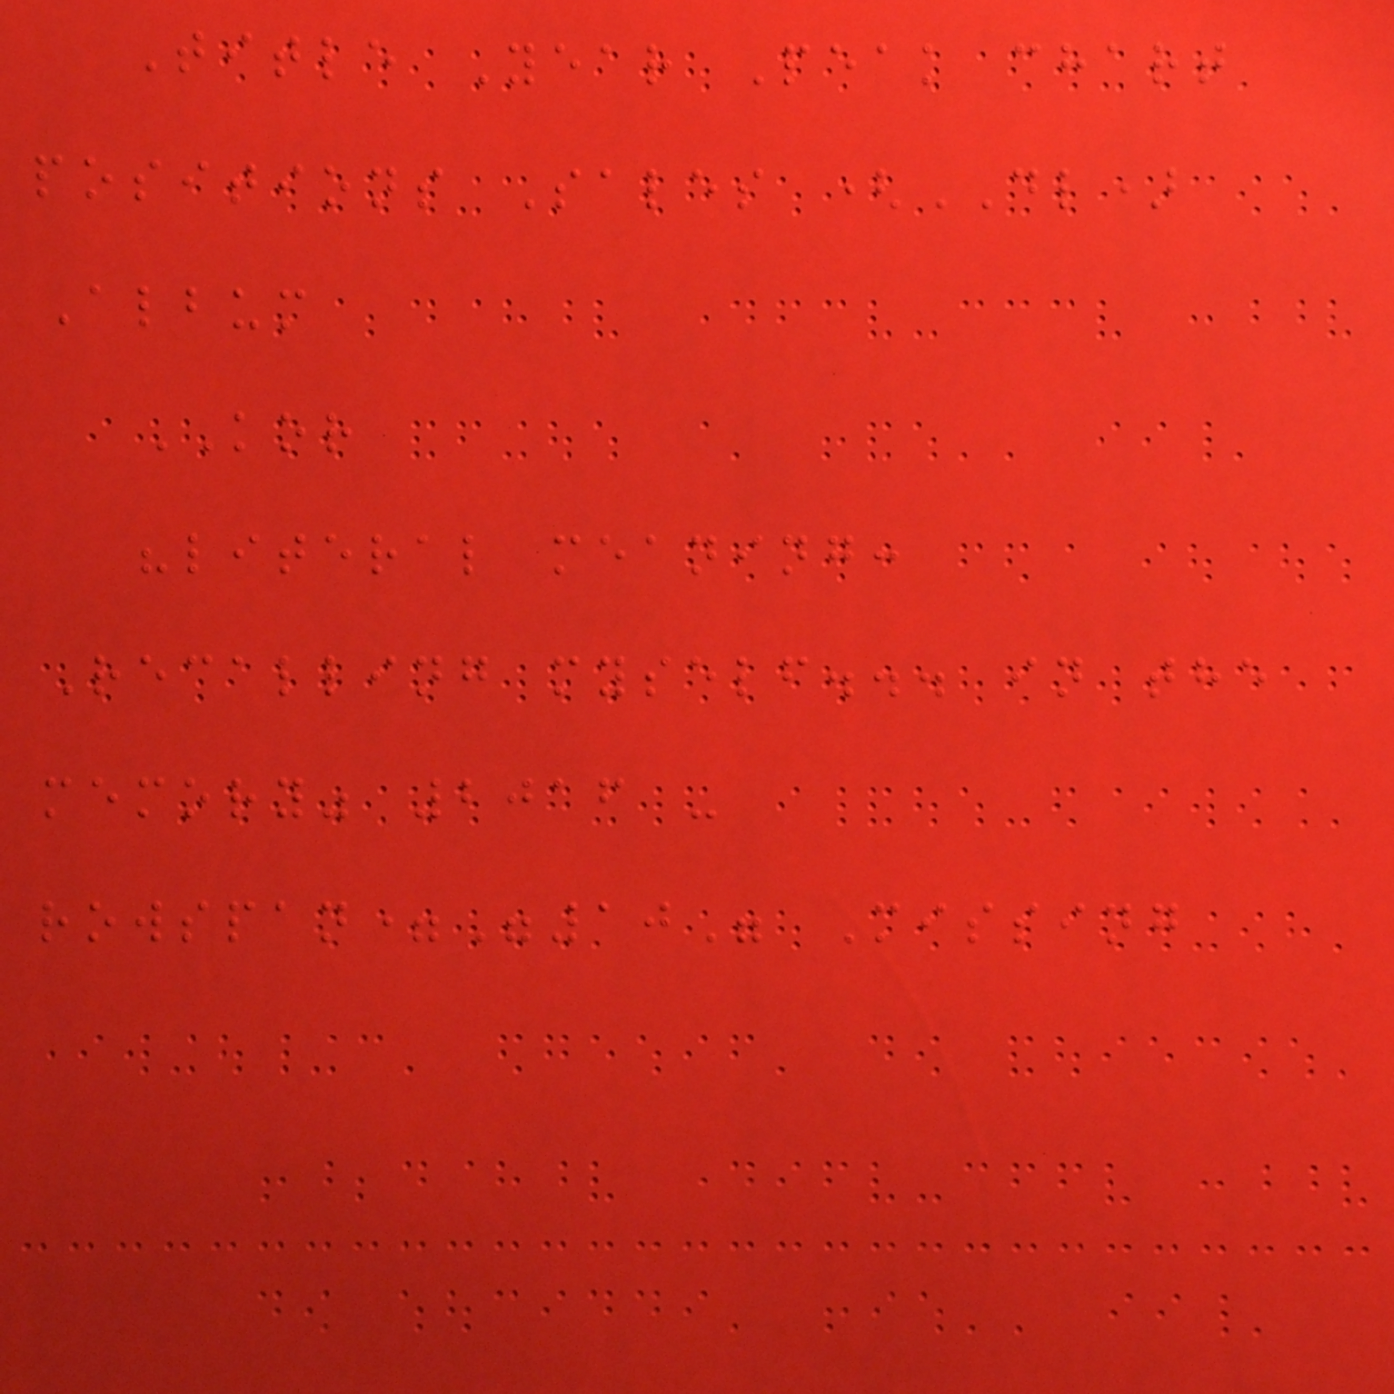Title Year Peak chart
positions Sales (DL)
Album
KOR
"literal meaning:
Recalling myself... in the
memory" 2016 -
rowspan="10" Missing
